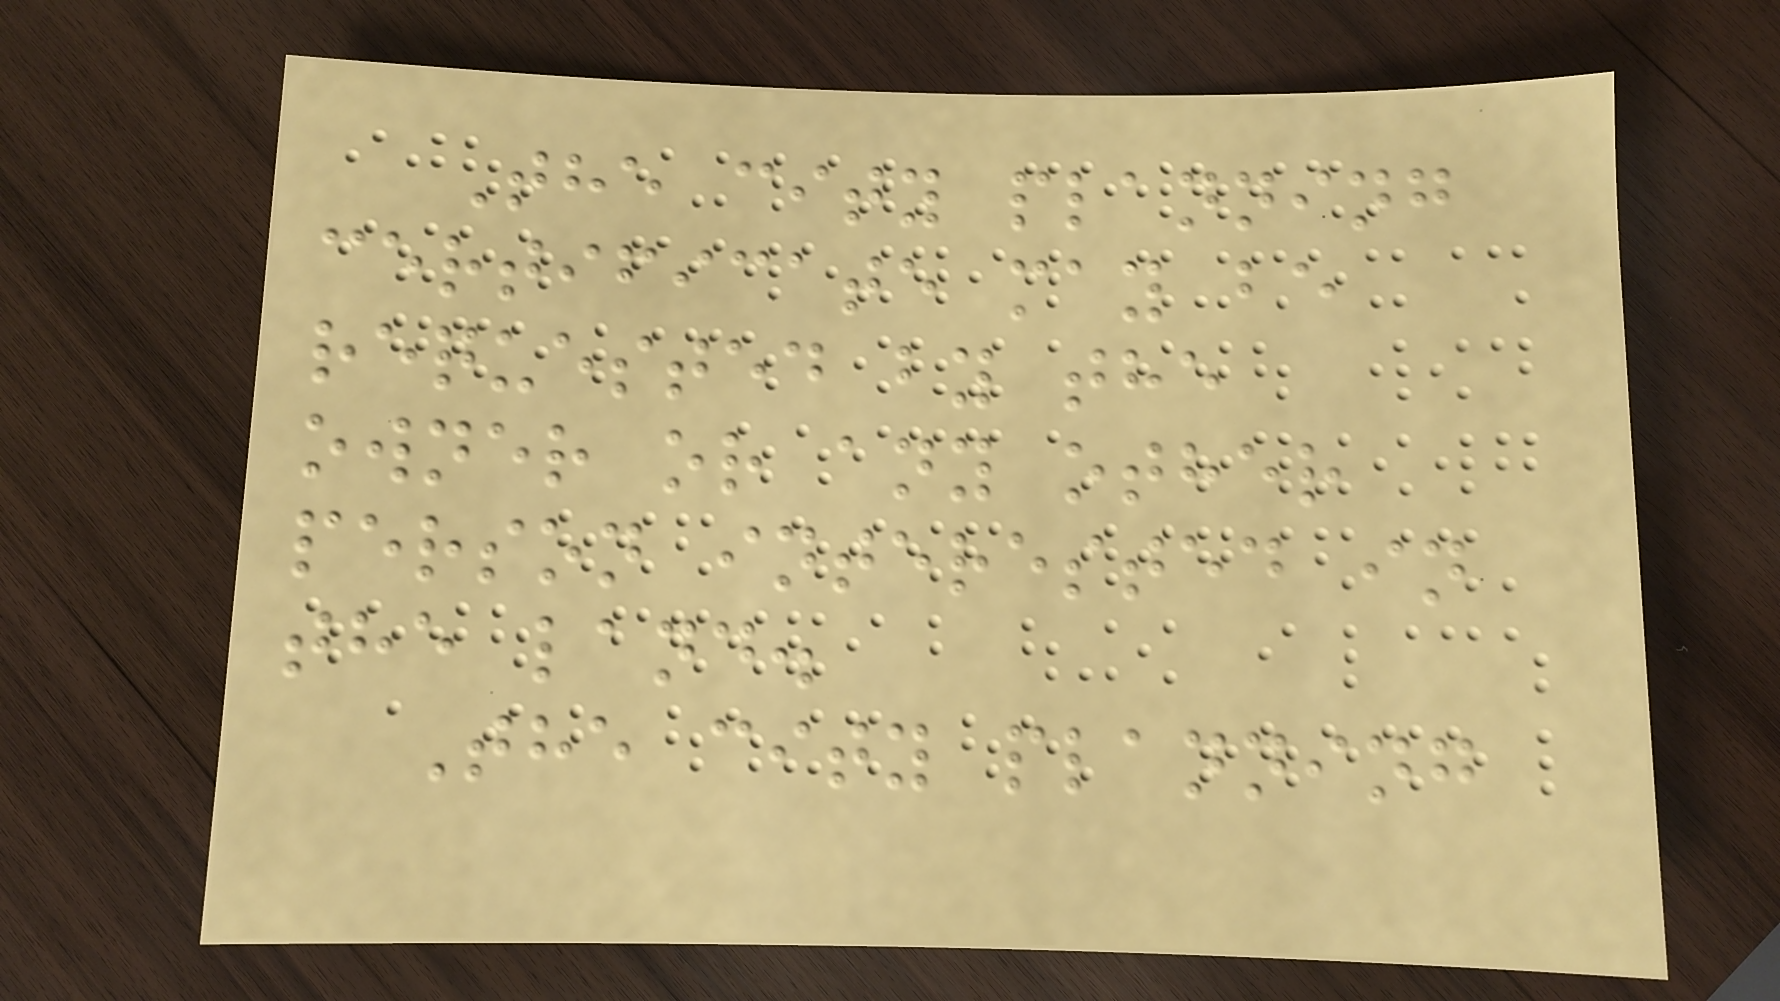The city planning
certificate may be
requested by the
owner or any other
person interested in
the land.
The city planning
